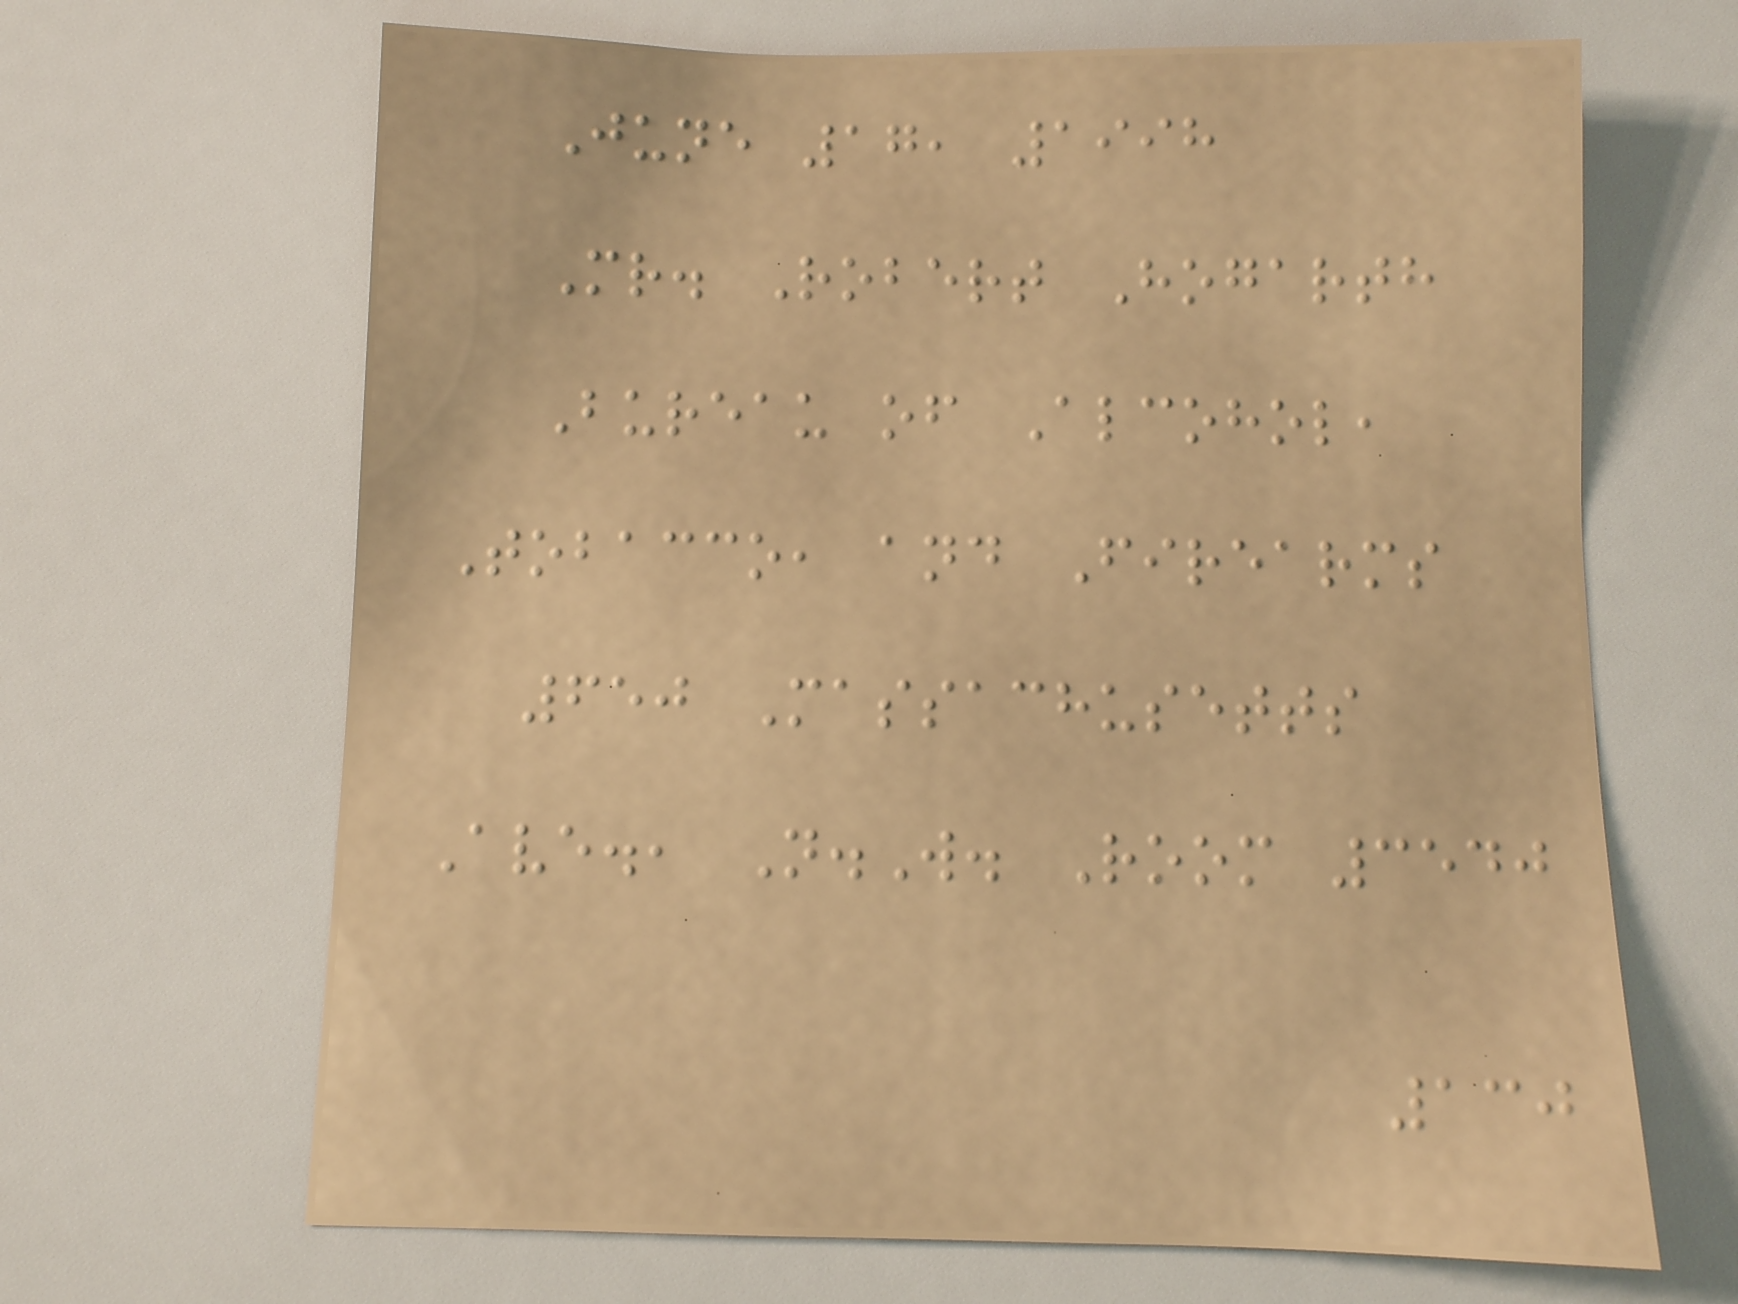June 17, 1998
Mr. Robert Hogarth
Bureau of Alcohol,
Tobacco, and Firearms
650 Massachusetts
Ave., N.W. Room 3540
130
